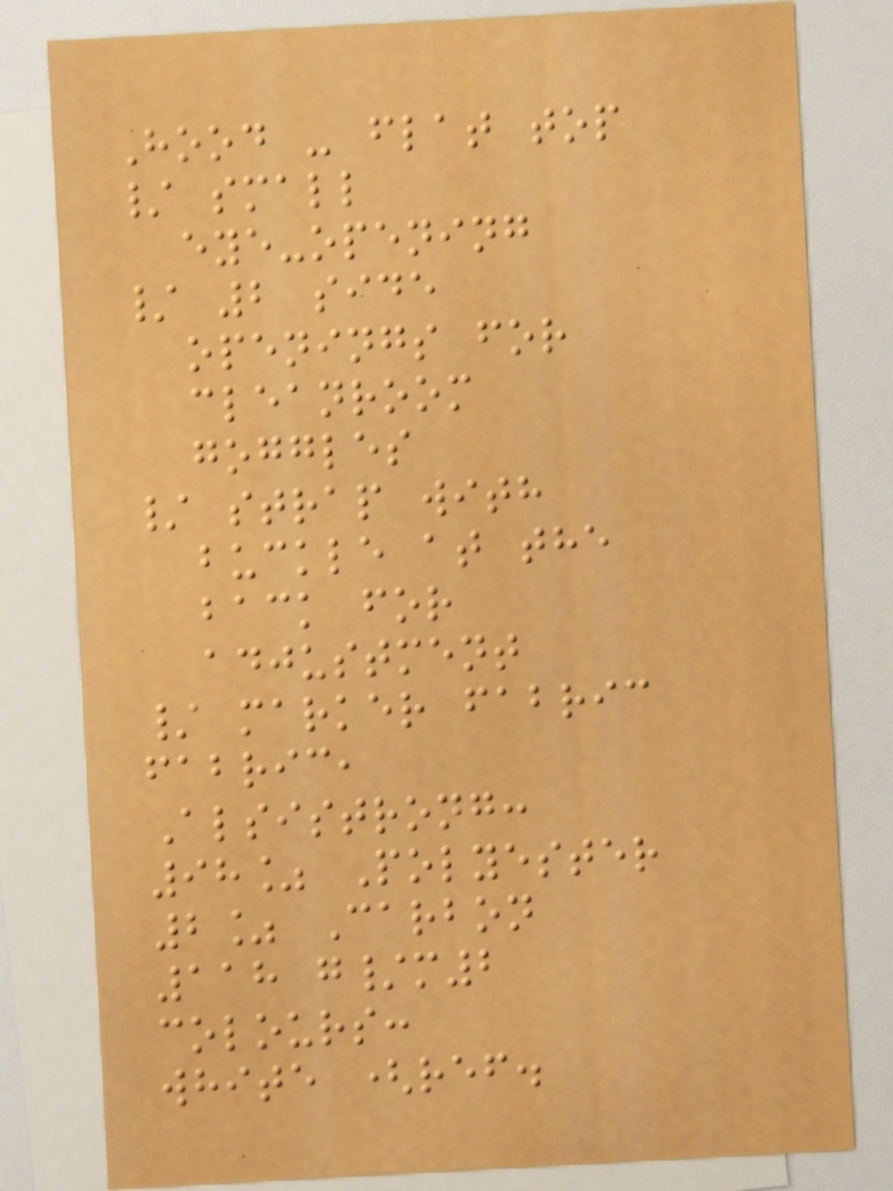Hood - flat top
/ small
eye-opening
/ 2 side
openings for
cleanroom
goggles
/ strap with
buckle at the
back for
adjustment
/ marker fabric
fabric,
Alsistrong:
98% Polyester
2% Carbon
118 g/m2
colours:
white (ref.
